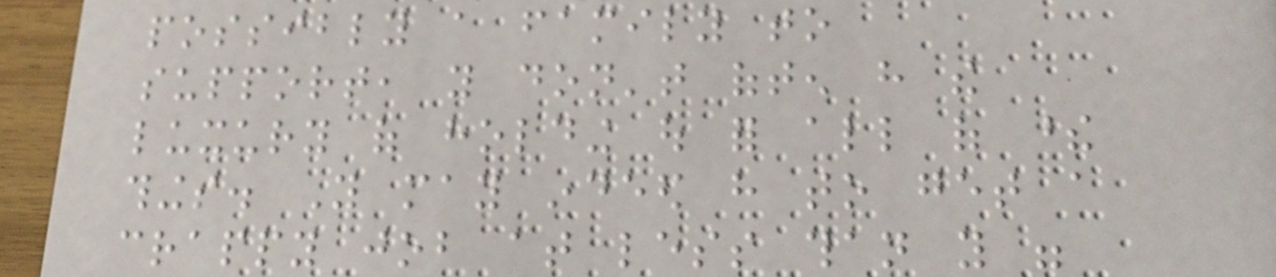possibly a family to
support, you don't often have the
luxury of holding out for all of these
things. You may indeed have to get a
crappy job at less than you were
